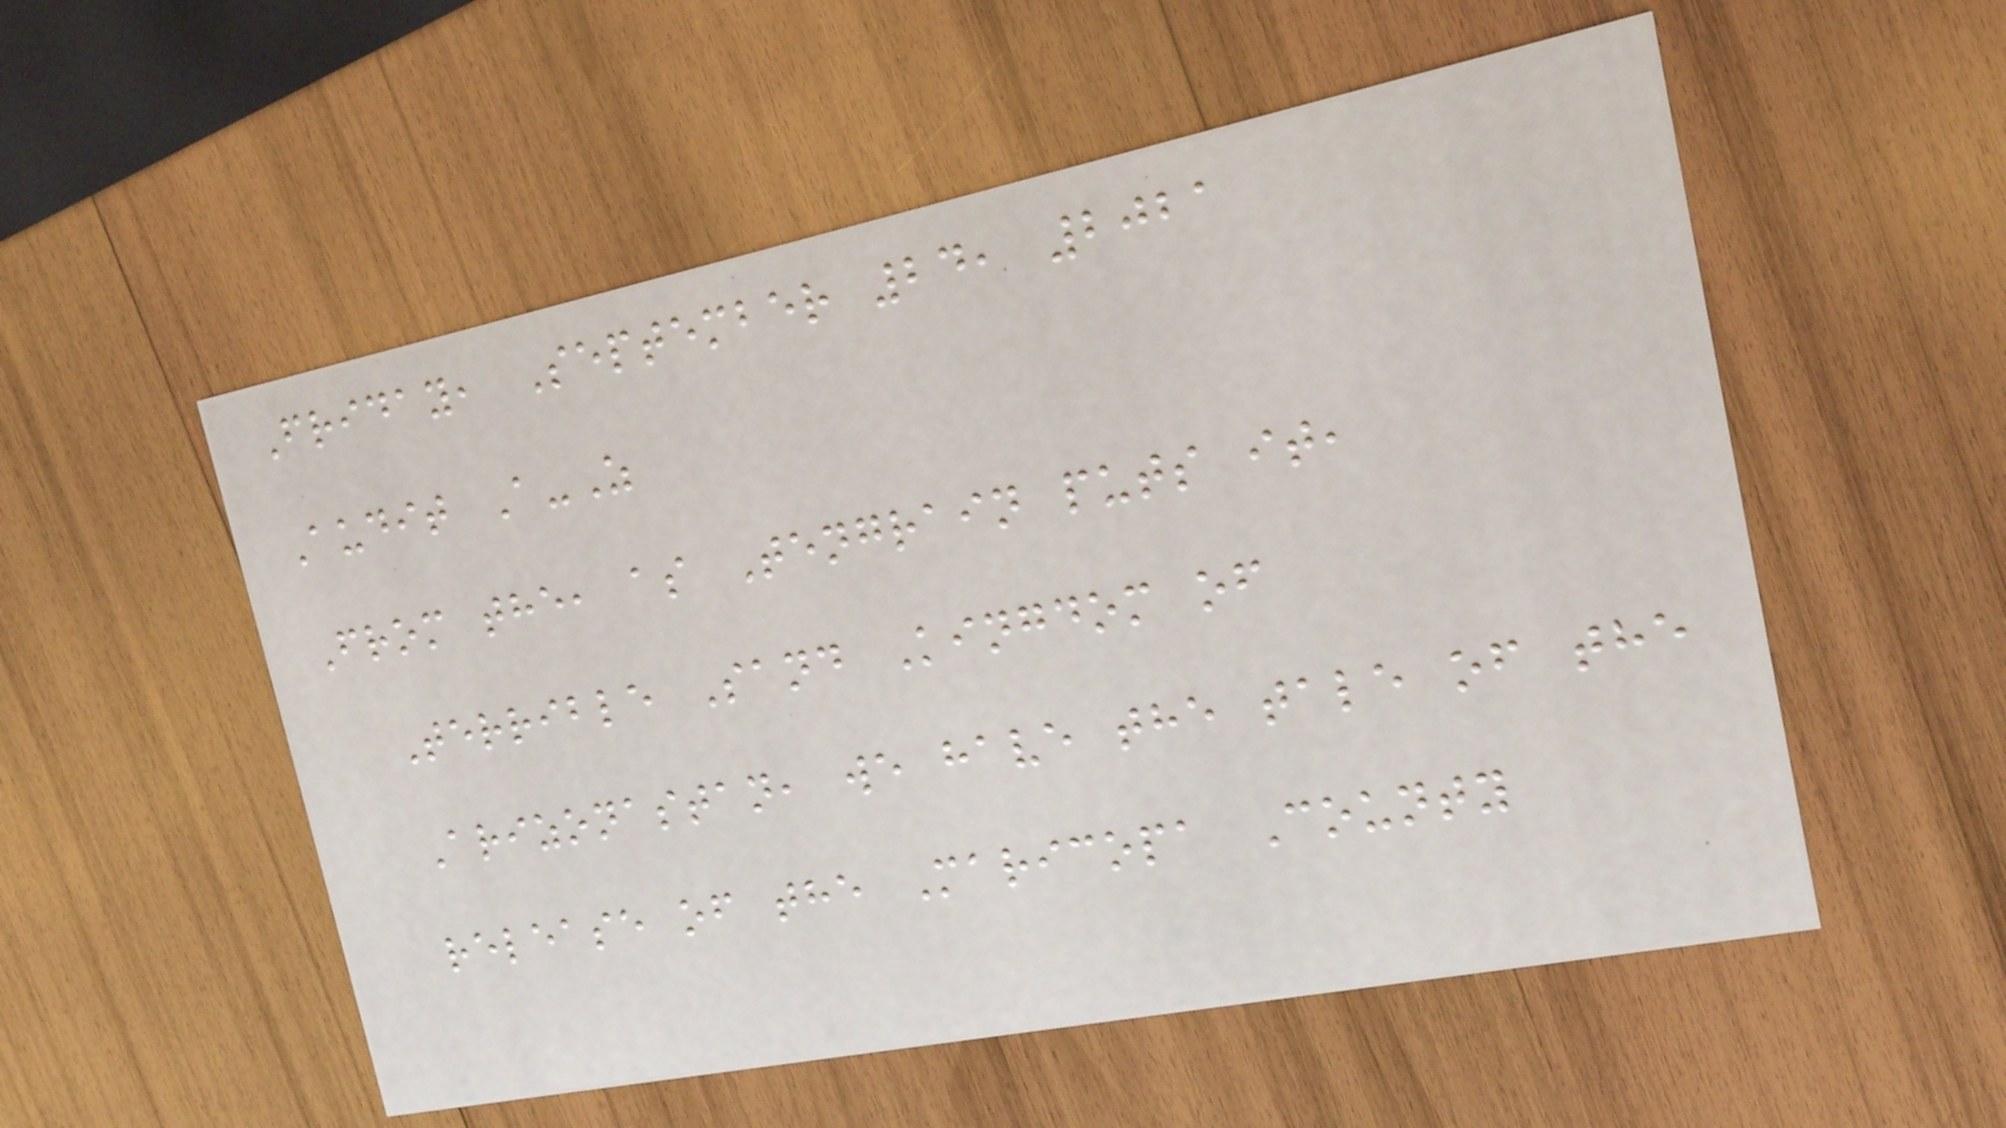Friday, September 24, 2021
Audit A-Z
From the, as Tengrain puts it,
Terrible Sand Kingdom of
Arizonastan, we have the tale of the
release of the Maricopa County
